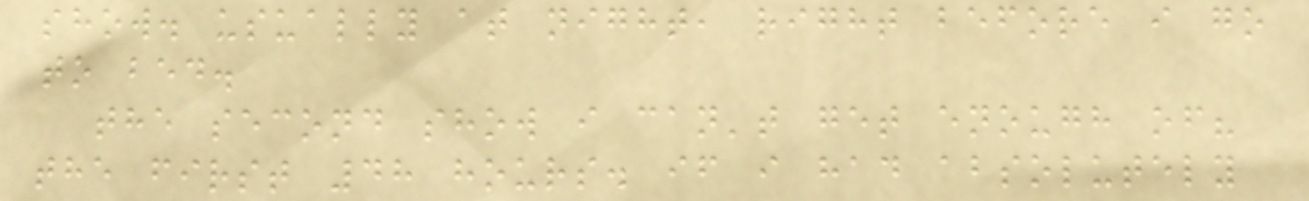show. usually at night, right before i go
to bed.
the second show i can't get enough of?
the first 48 hours. if i had absolutely
